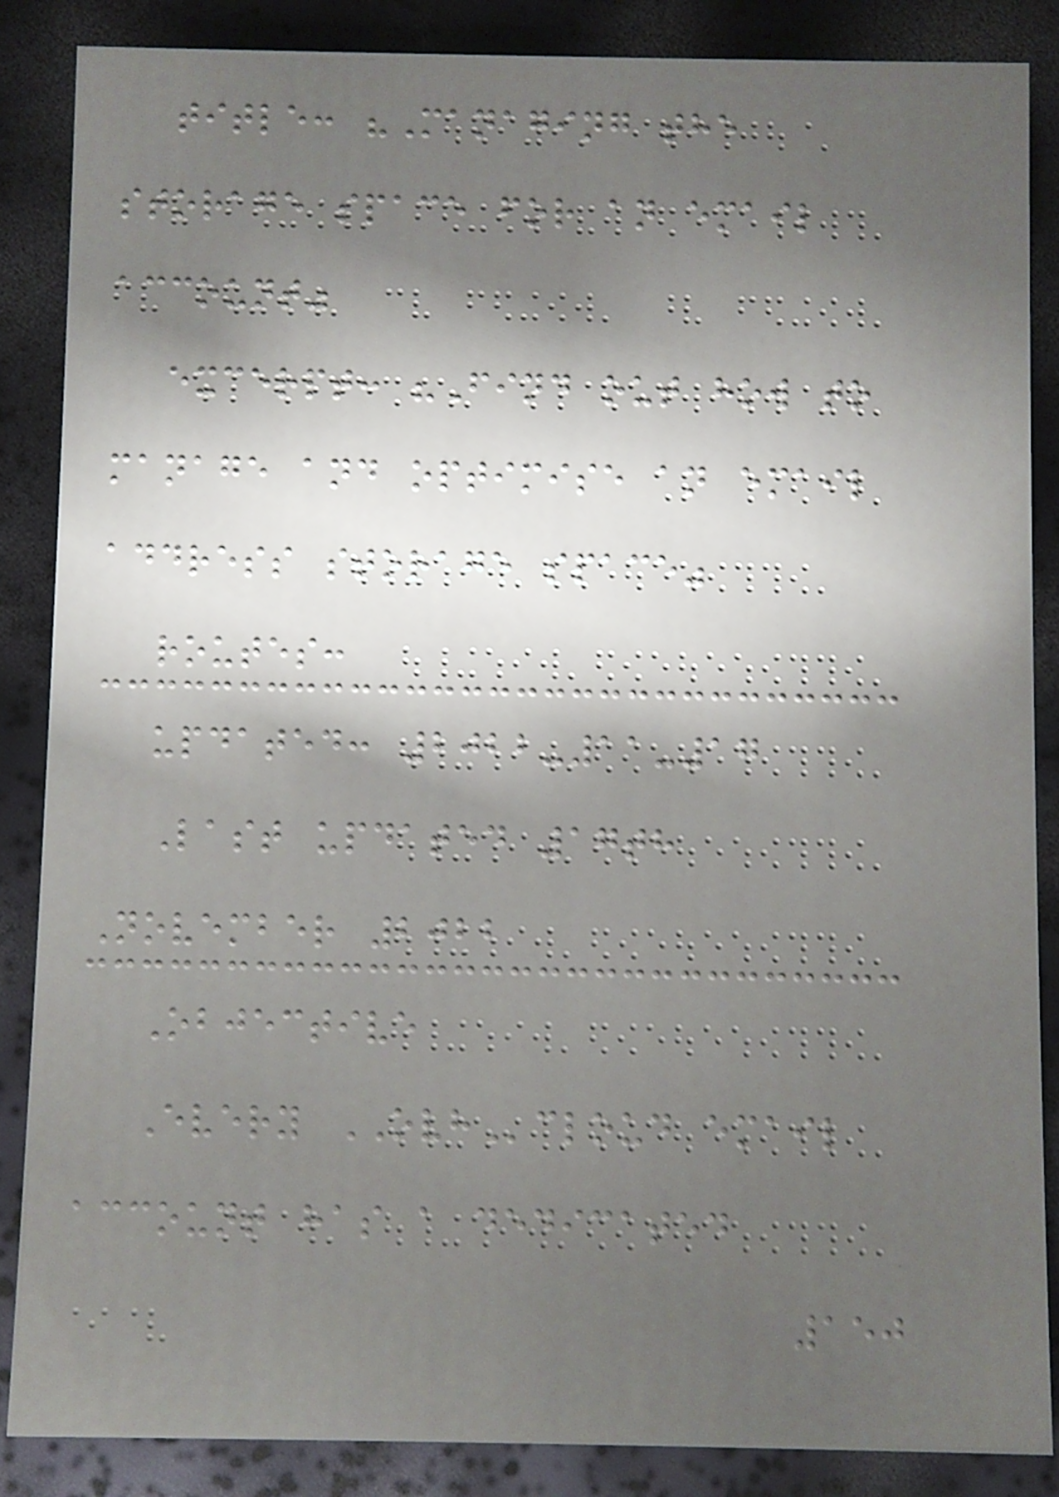title: "Managing the
storage space for an email
account"
excerpt: "Find out how to
manage and optimise an email
address storage space"
routes:
updated: 2022-11-17
Last updated 17th
November 2022
Objective
Every OVHcloud email
account has a dedicated
150
